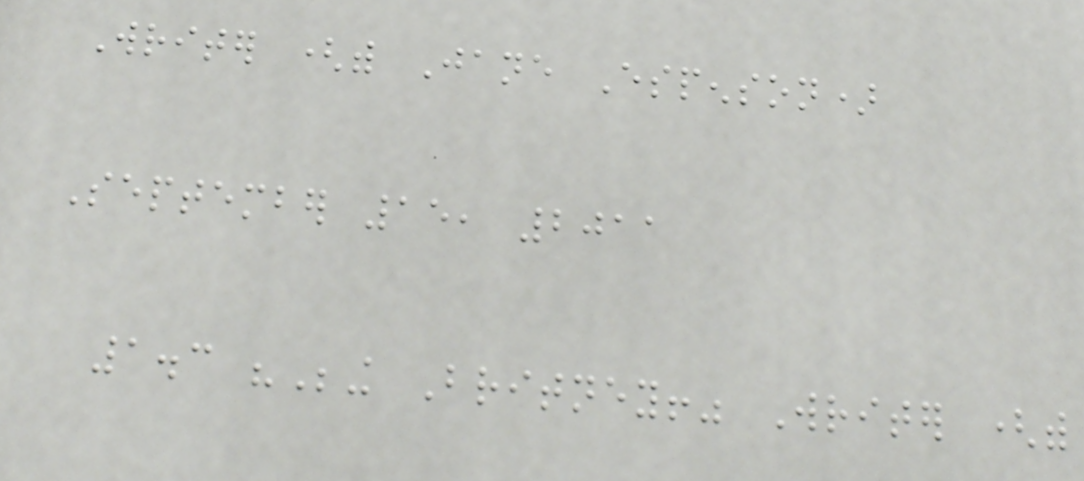Writer (with Jane Espenson)
September 15, 2011
1.3 "Being Britney!" Writer (with
